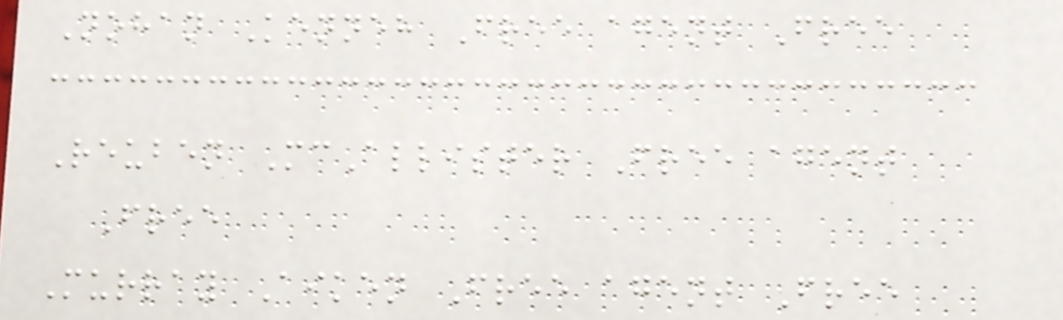Nohan Kenneh Free agent Free
Reuben McAllister Free agent
Free
Murray Aiken Free agent Free
